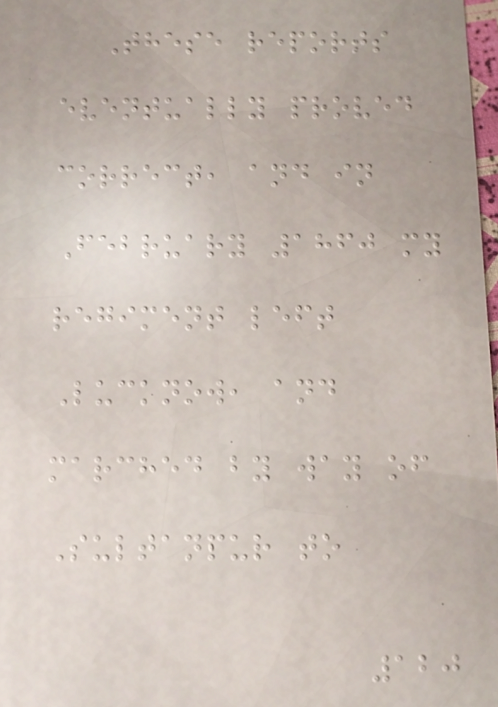These reports
eventually proved
correct, and in
February 1860 my
regiment left
Lucknow, and
marched by way of
Sultanpur to
120
